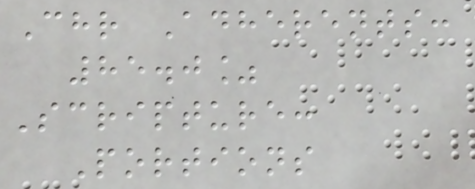Chr Adherents:
85.0%
Scripture:
Portions
